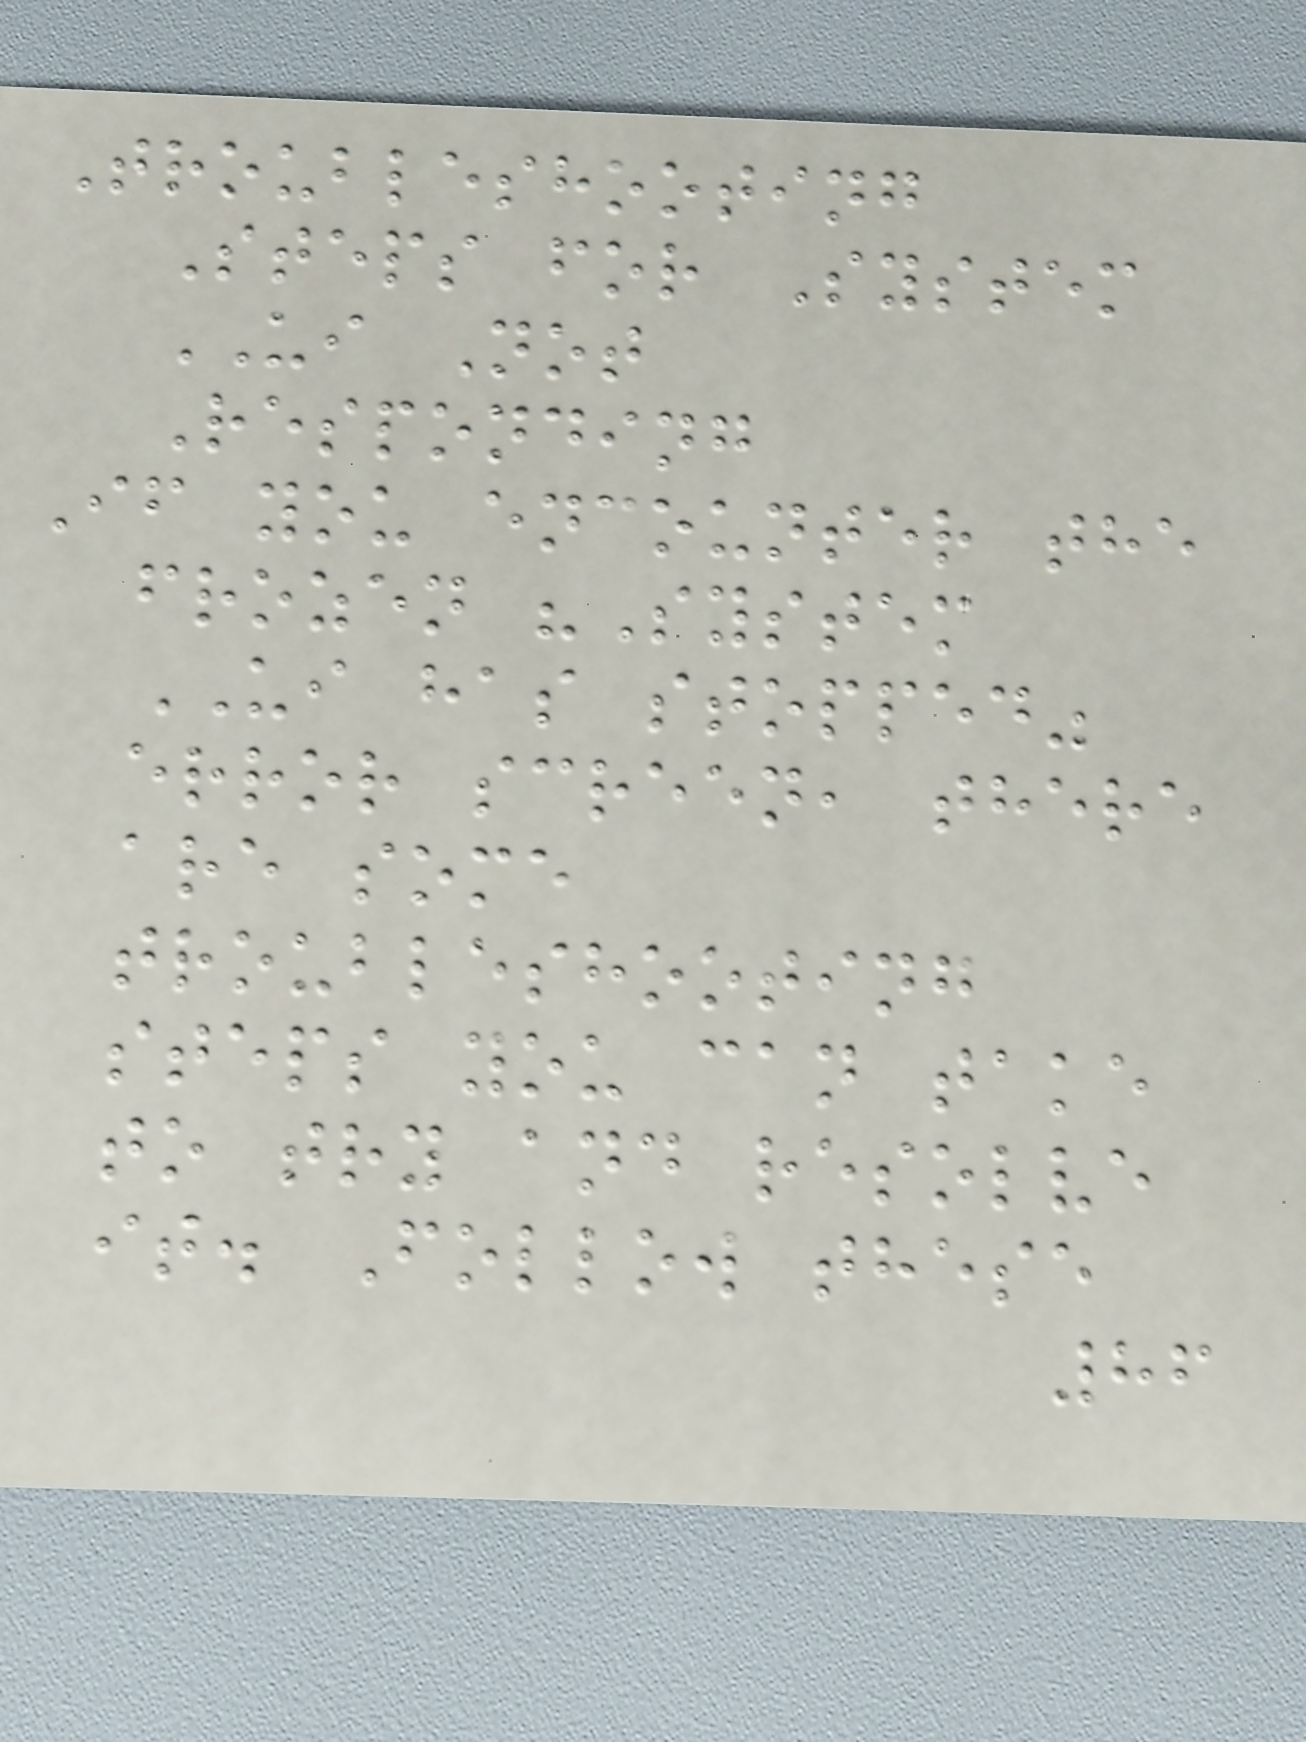Troubleshooting
Steps for System
UI Not
Responding
If you encounter the
frozen "System
UI has stopped"
error screen, there
are some
troubleshooting
steps you can take
to try and resolve
it. Follow these
86
